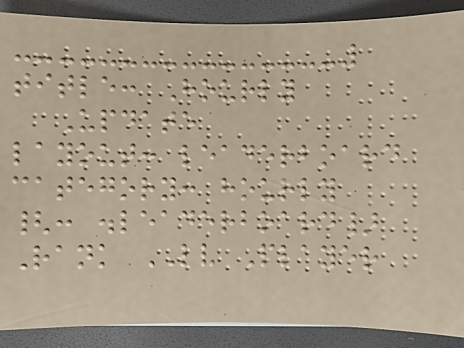title: Hourly
Update
layout: leaderboard
category: hourly
{: .leaderboard}
Rank LV Player
